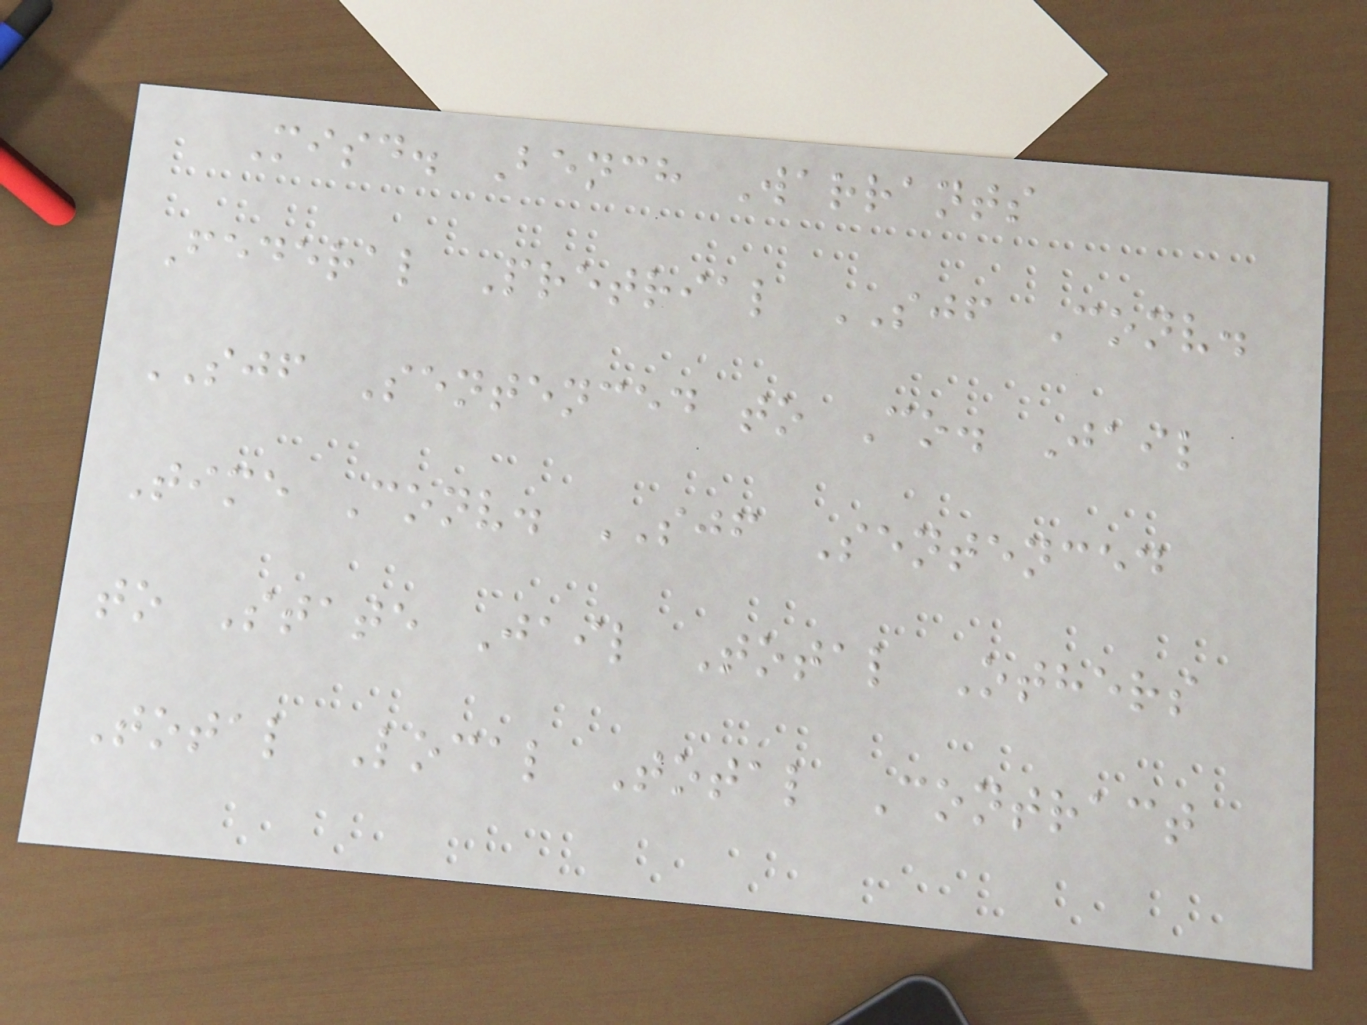Misd. Bench Warrants
Federal Pretrial SJF Conv.
SJF Sentenced to Co. Jail
Time Conv. SJF Sentenced
to State Jail Total Others
Total Local Total Contract
